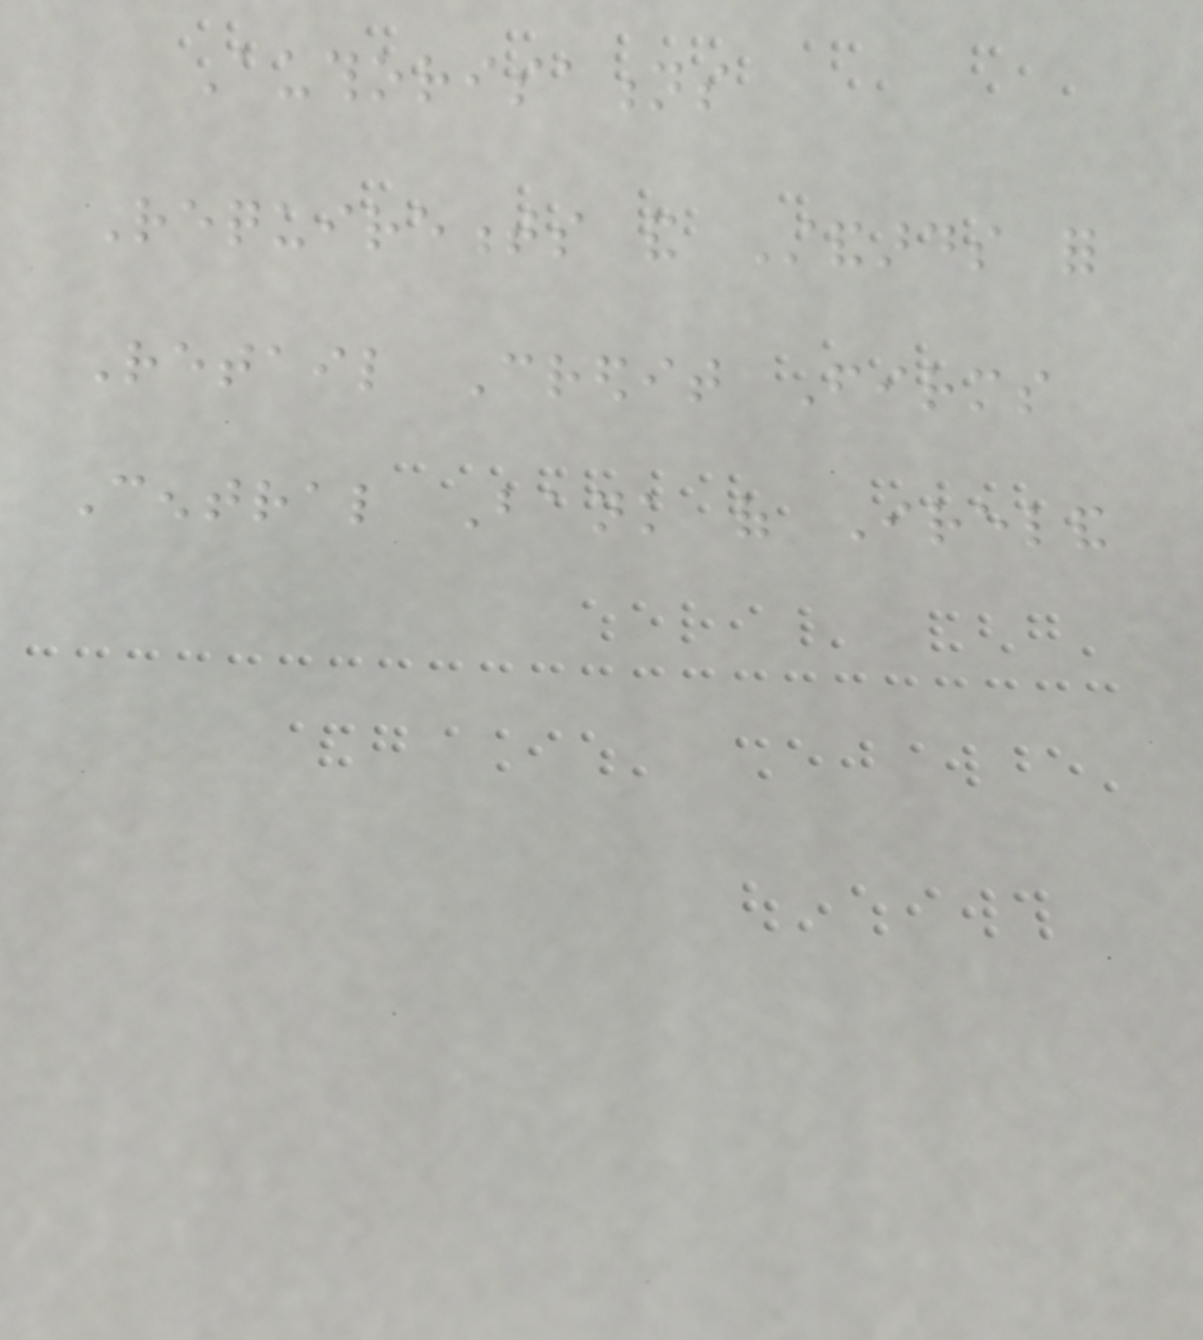Authorisations
Requirements and Standards for
Retail Credit Firms
Central Bank of Ireland
